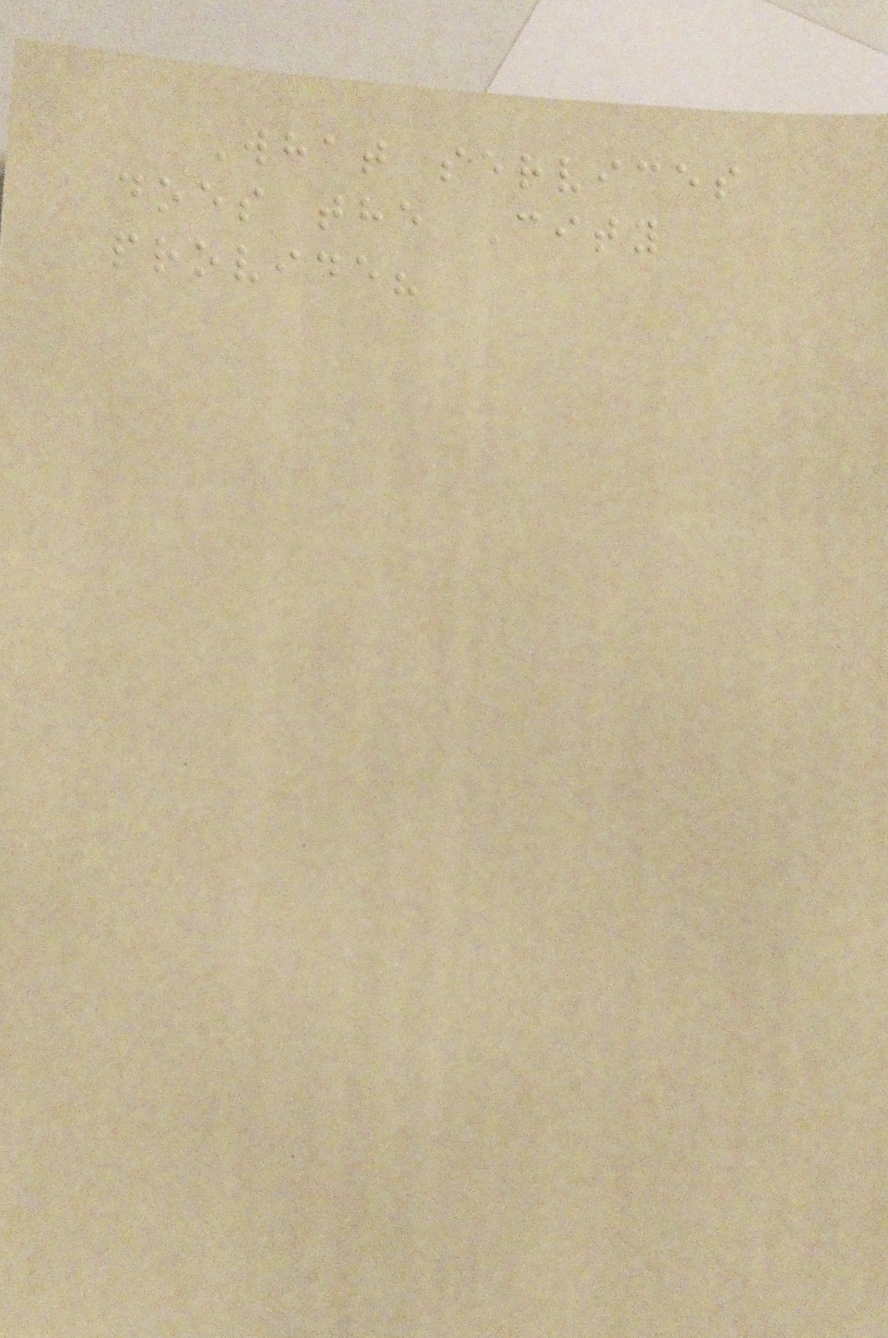What services
does the City
provide?
